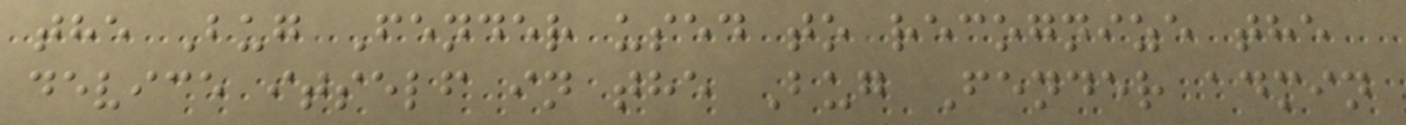the Bug Fender used to recognize the
device itself in the Bug Fender admin
